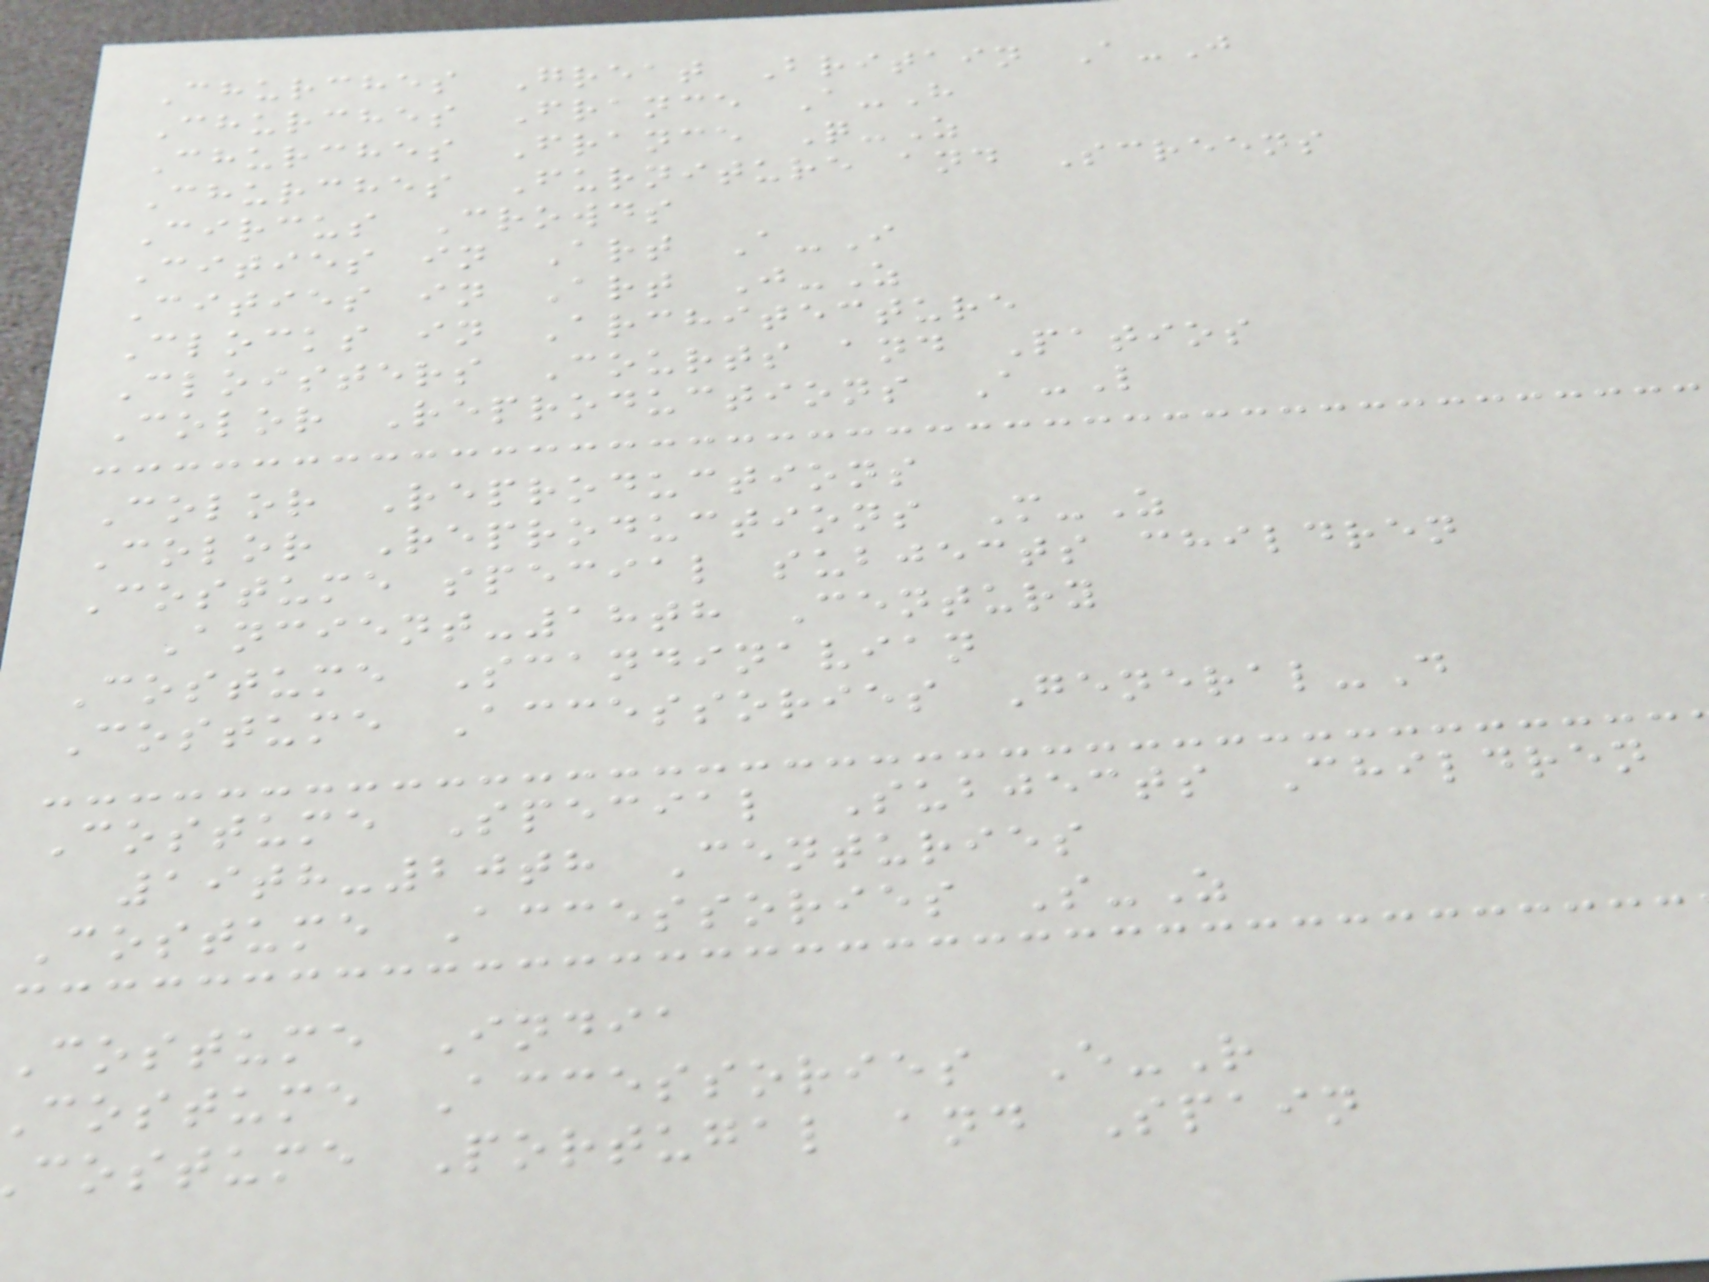Churches Great Britain A-J
Churches France A-H
Churches France Q-Z
Churches Furniture and Screens
Circus Crowds
Cities in Art A-I
Cities in Art J-Z
Clocks in Architecture
Cloisters Courts and Patios
Color Reproductions A-L
Color Reproductions
Color Reproductions M-Z
Costume special subjects children
Ancient-18th Century
Costume Scandinavian
Costume Accessories General-D
Costume Special Subjects Children
19th-20th Centuries
Costume Accessories S-Z
Costume India
costume Accessories E-R
costume Portugal and Spain
